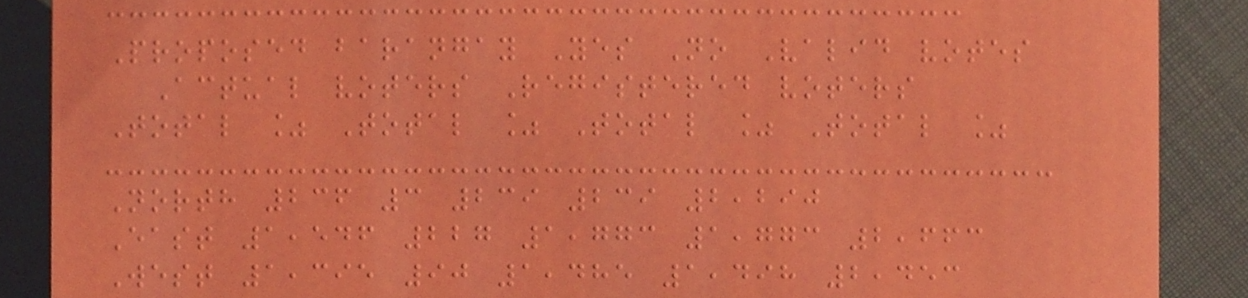Proposed barangay Yes No Valid votes
Actual voters Registered voters
Total % Total % Total % Total %
North 236 3 239 239 2,290
East 1,546 227 1,773 1,773 2,663
West 1,395 90 1,485 1,498 2,453
